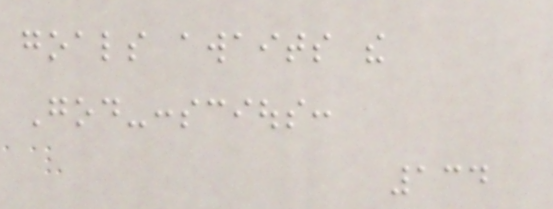goals awaits the
God-conscious:
134
